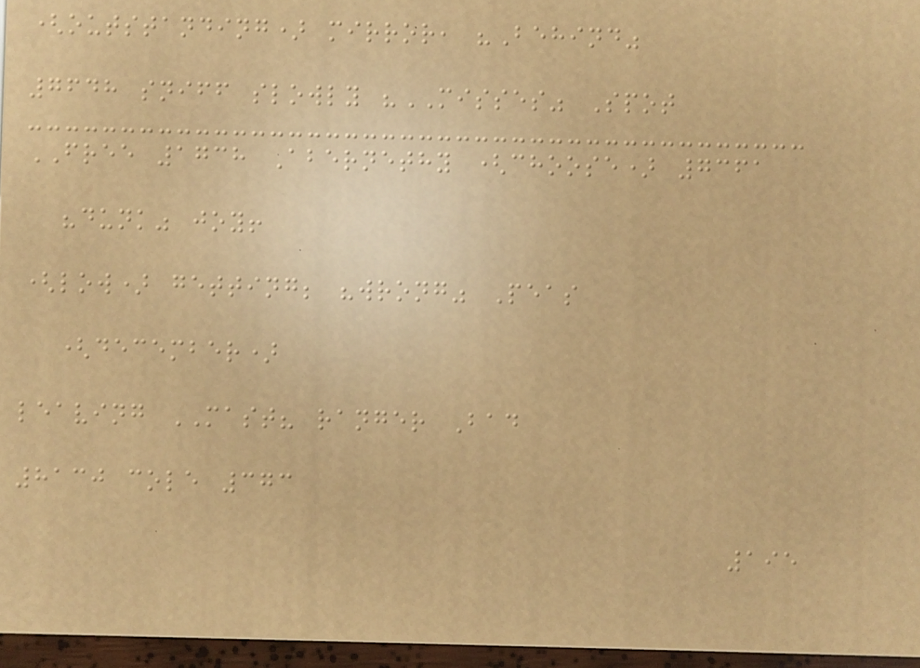(outstanding) mirror, "Behind"
7648 sniff slowly "MISSES" Spot
FREE 1738 Abernethy (choose) 7361
"dunk" joy!
(low) getting; "wrong" Peas
(december)
leaving MAST? ranger Bad
8130 cole 373
195
